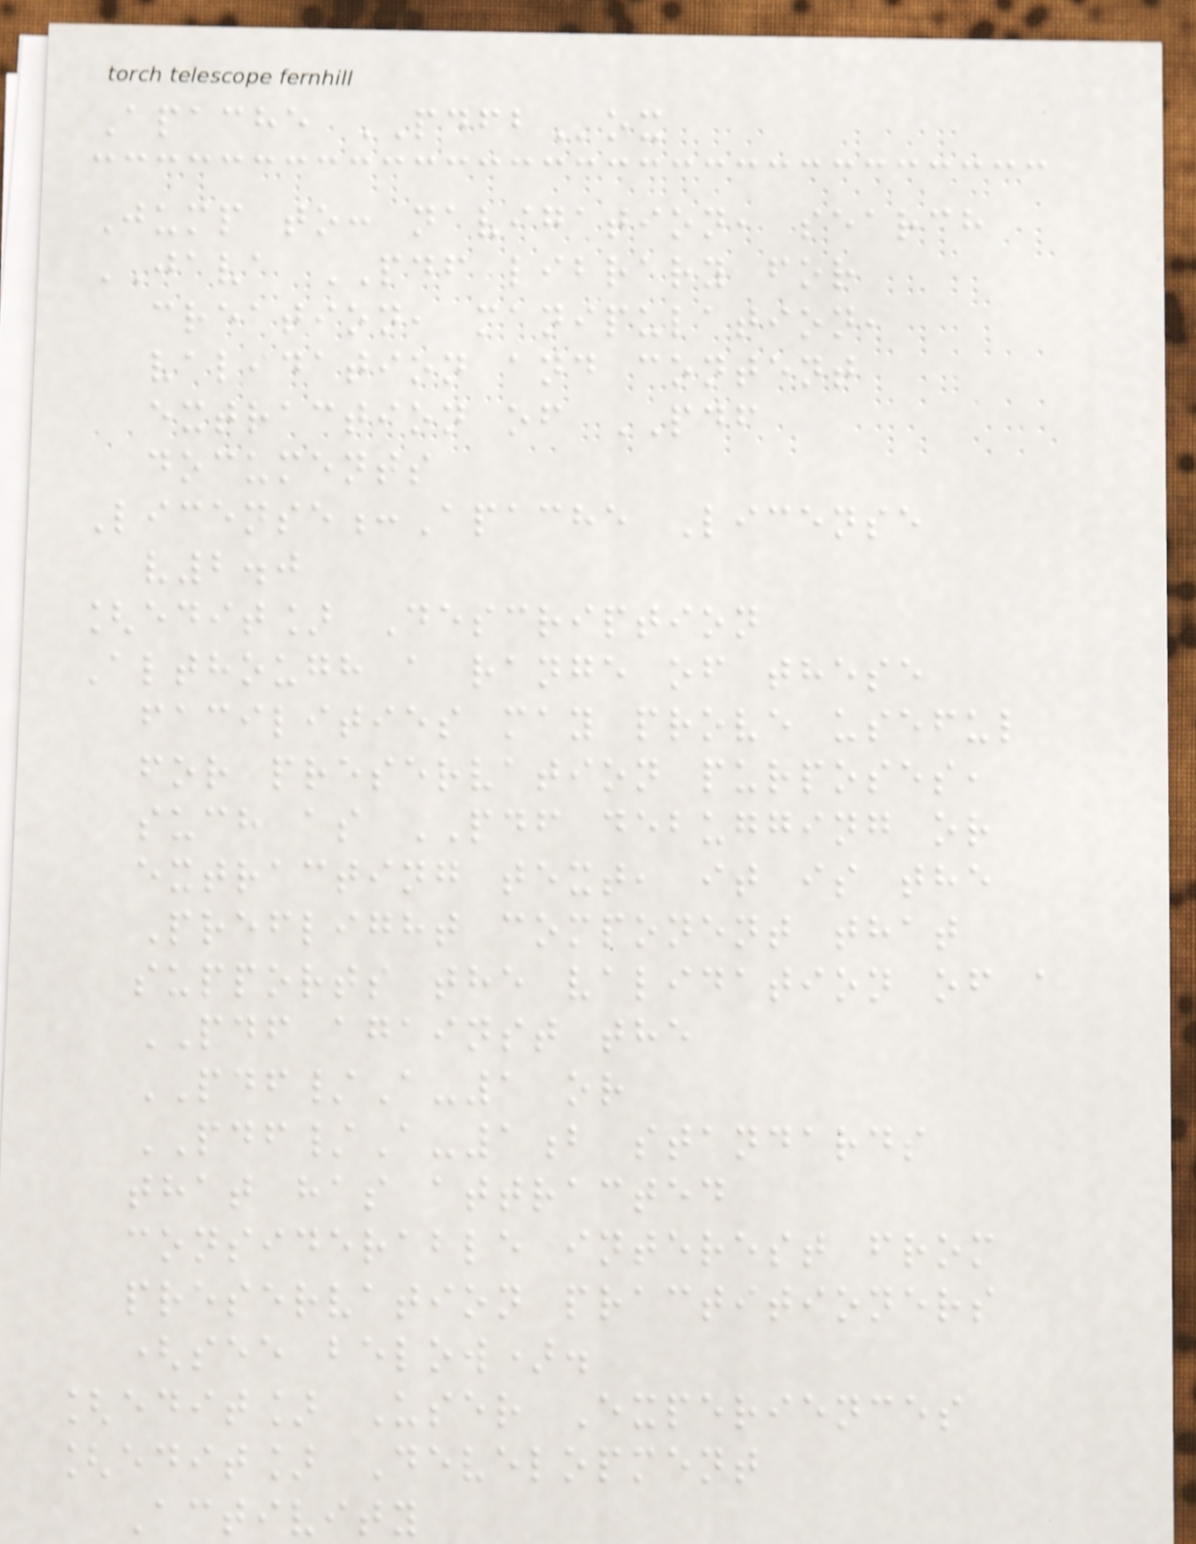Apache PDFBox
Jump to: navigation, search
JAVA PDF library for
creation, manipulation,
validation and content
extraction of PDF
documents
License:Apache License
v2.0
[edit] Description
Although a range of these
facilities may prove useful
for preservation purposes,
such as PDF debugging or
extracting text, it is the
Preflight component that
supports the validation of a
PDF against the
PDF/A-1 or
PDF/A-1b standards
that has attracted
considerable interest from
preservation practitioners
(see below).
[edit] User Experiences
[edit] Development
Activity
